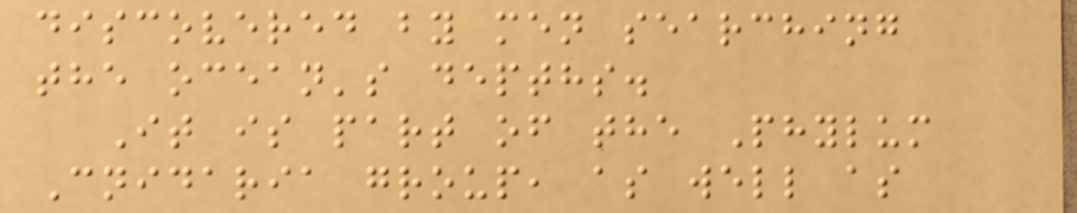discovered by men searching
the ocean's depths.
It is part of the Phylum
Cnidaria group, as well as
